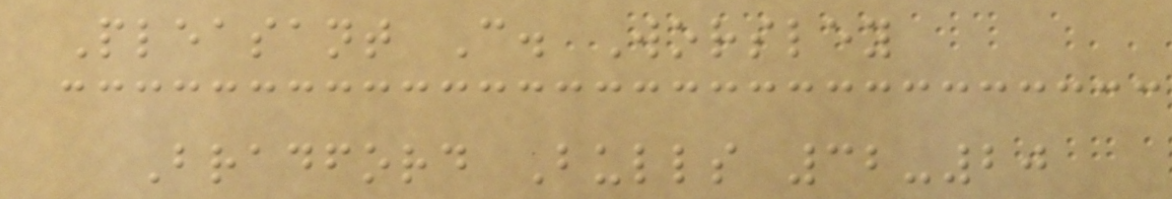Pleasant C. Worsley
Bradford Bulls 32-20
